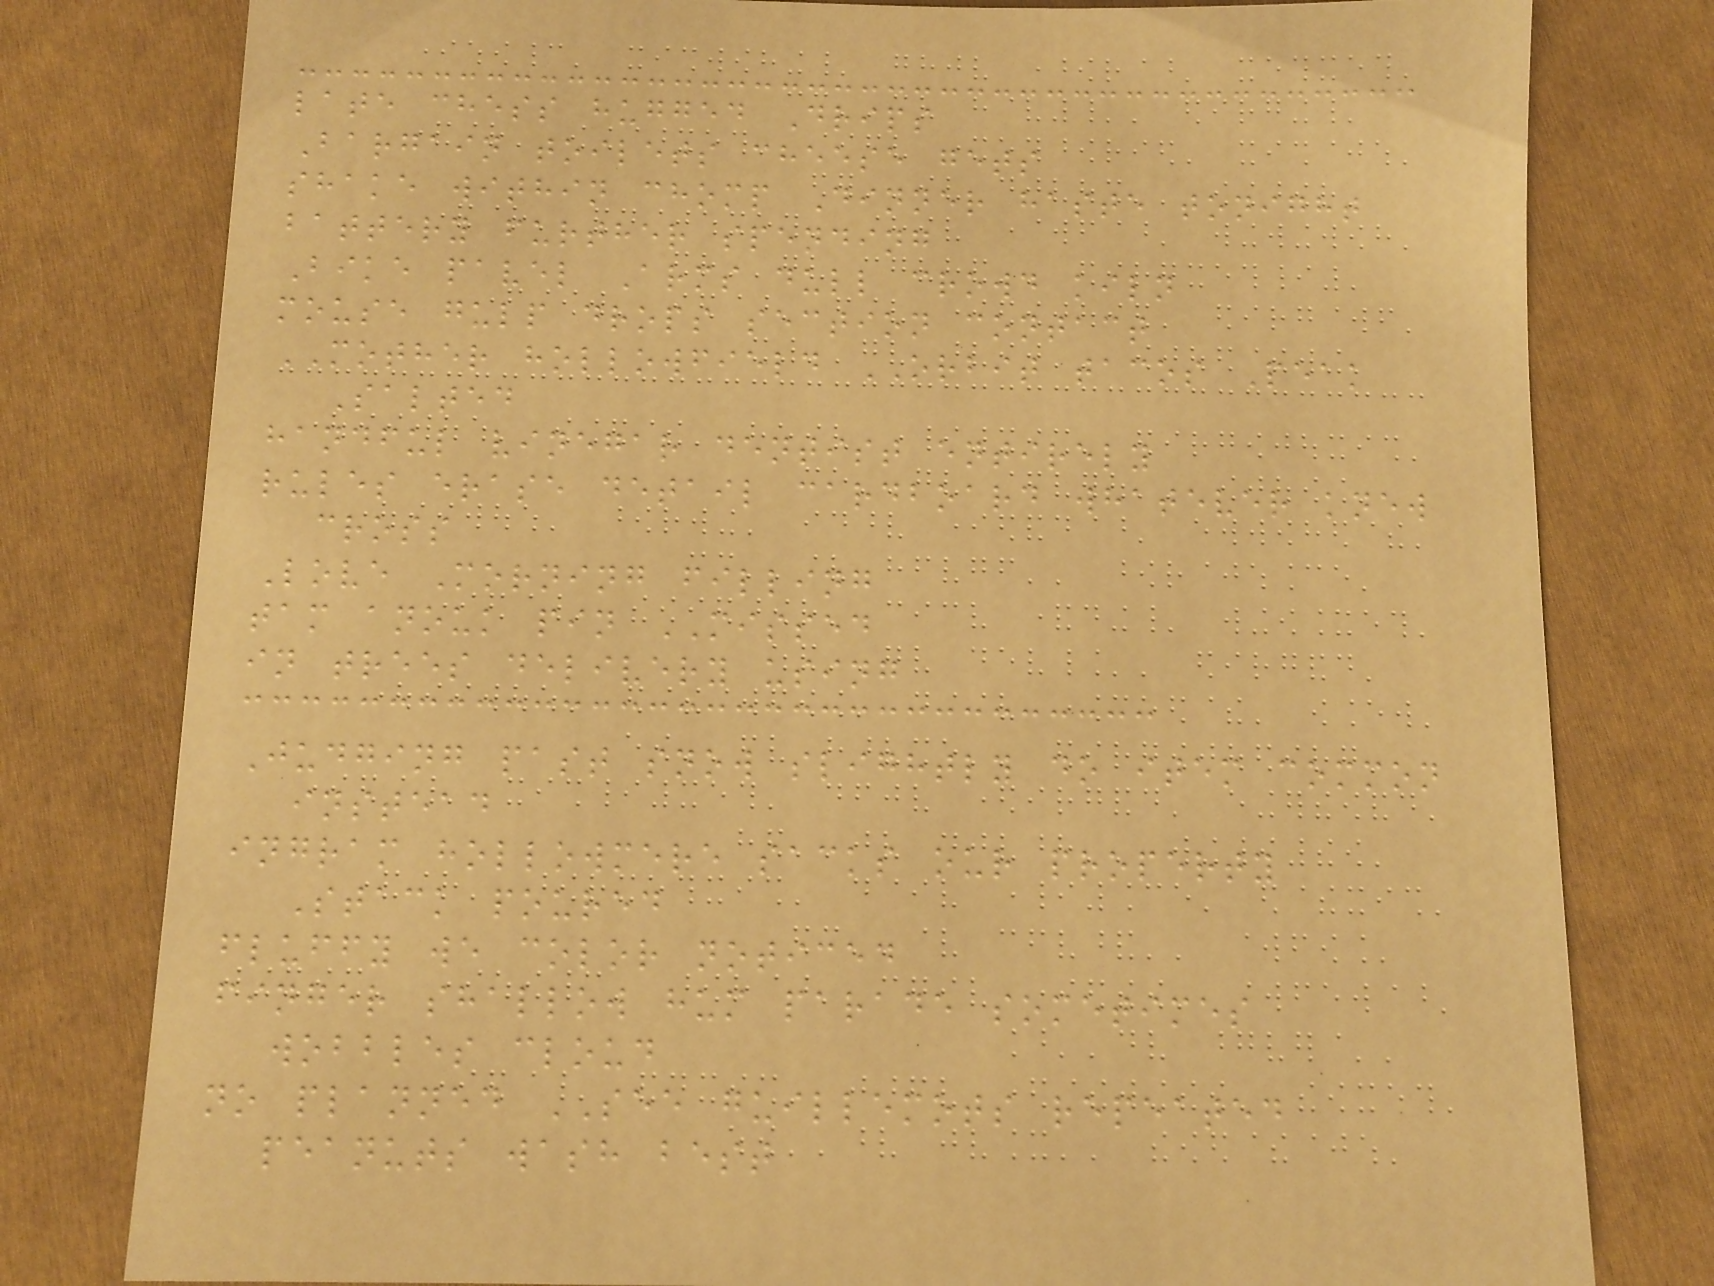late chess hugged Drips
Bargain toilets cheese gets
shake within chomp Dinner haste tonight
battery further spending
Bike pavel Arms dull crowd kiln
mouse gulp drops section contact
MOTHER hollowfield ORBIT tacos Peak
Salted
handful vinegar dentist entirely
rules erase detail cardboard whatever knew
cross
Love Morning filling
tam anouk pin MISSED
in trees delivery using
Judging past snow slightly do item common
instead
ingram hollowmere sacks our property
Stack poured
fluffy we color noticed
finger shallow hum parade sometimes
wobbles cloud
no planned SEE guillemots repeated
peanuts wash best
